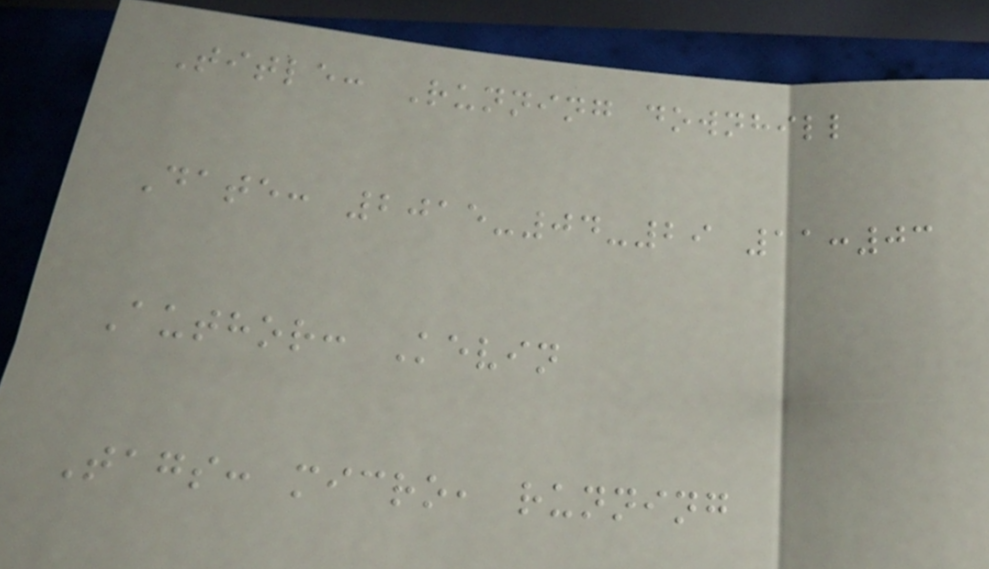Title: Running downhill
Date: 2015-04-29 11:03
Author: Kevin
Tags: micro, running
